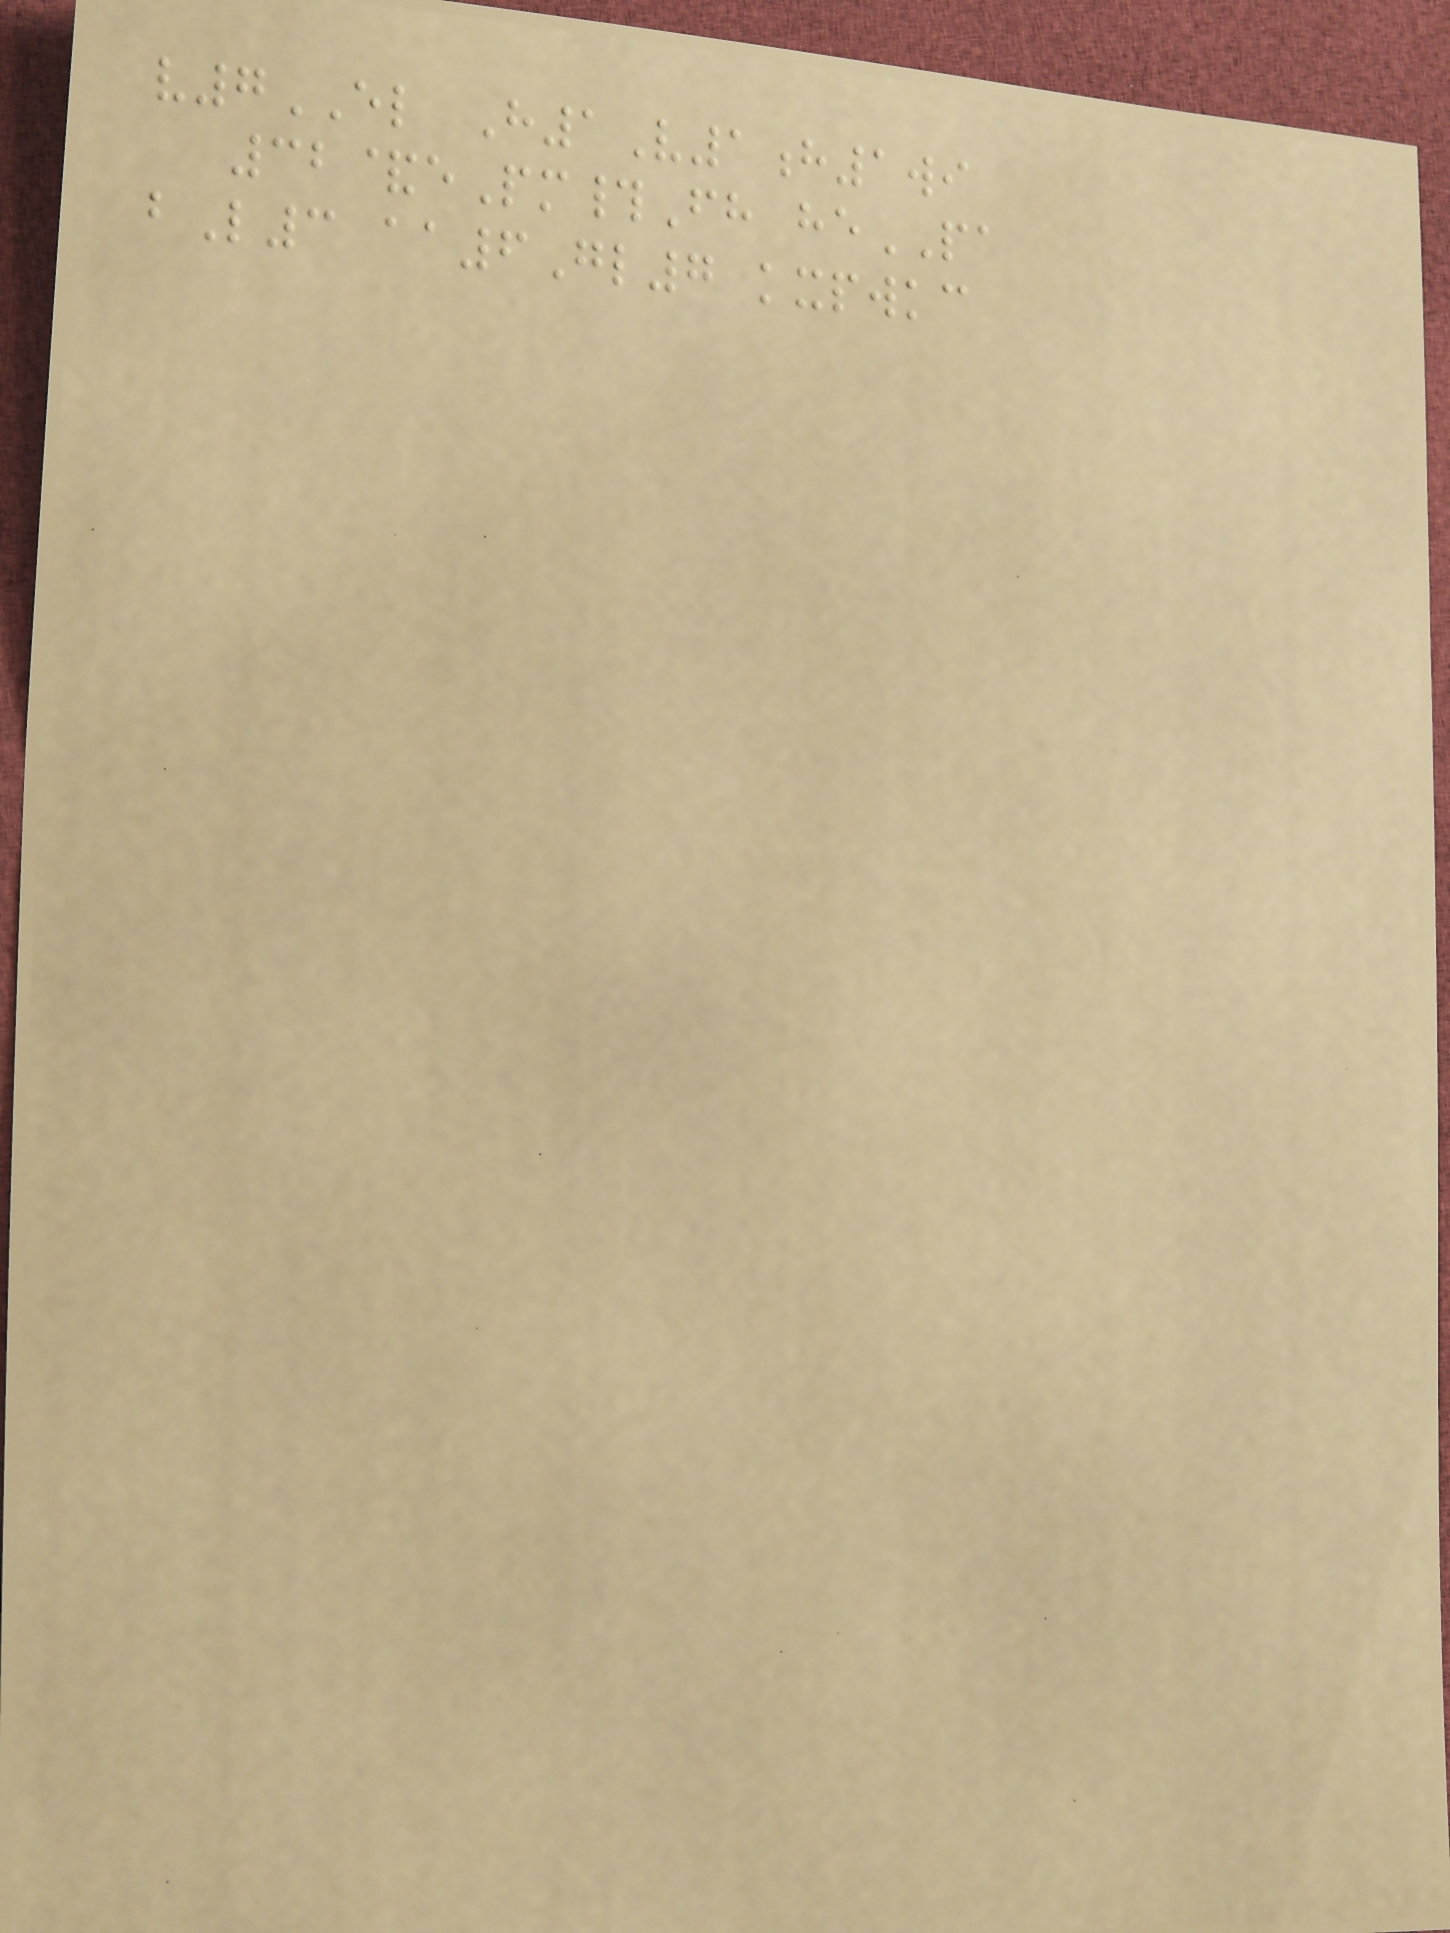v7EL H1V1h1wi
32&ePm#Fh hePA
bL3 aa6Gl7 kxpwkc
